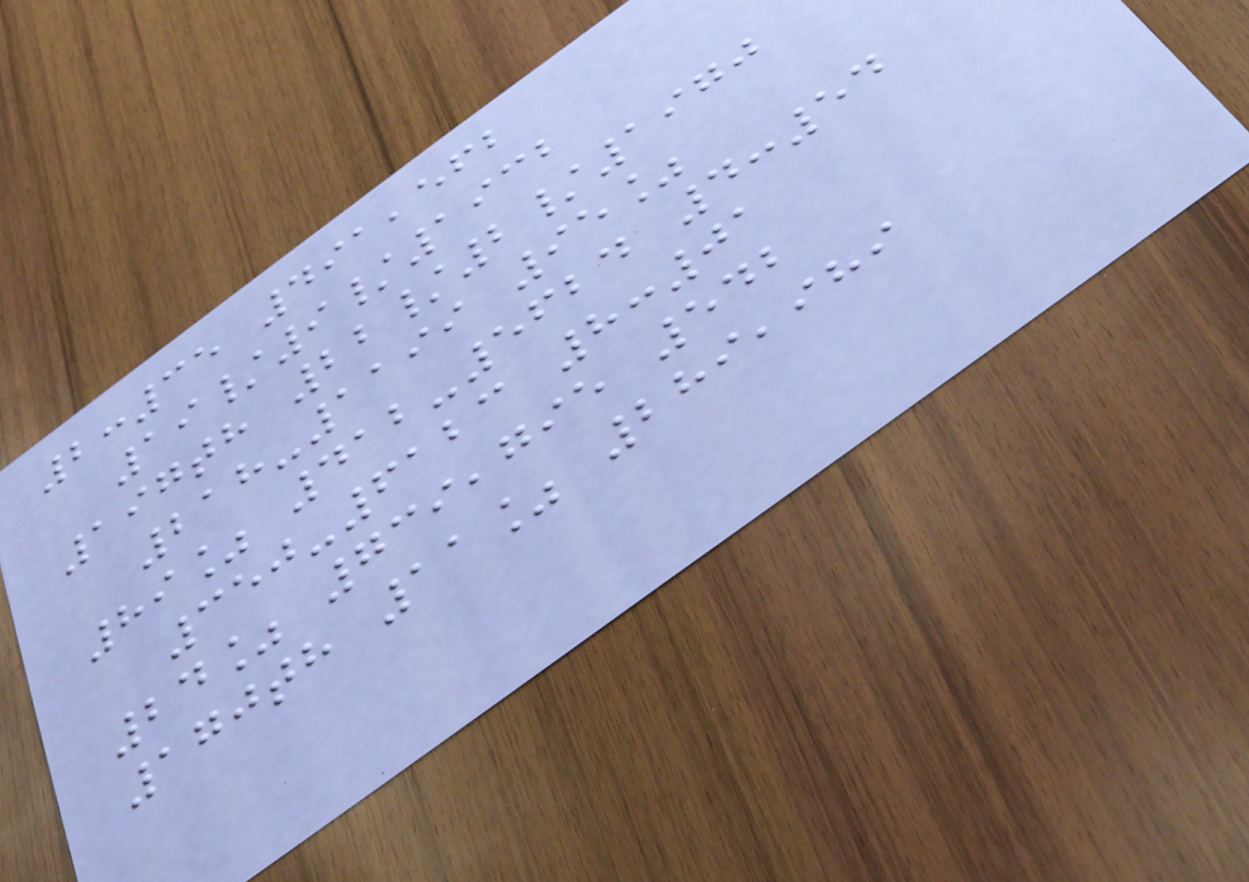2:35 491,562
19/9/1932
197th 22/2/1970
218-1199 95%
89% 412-5624 4:54
350-6123 8:01
24% 739,795 542
170th 11% 289,989
